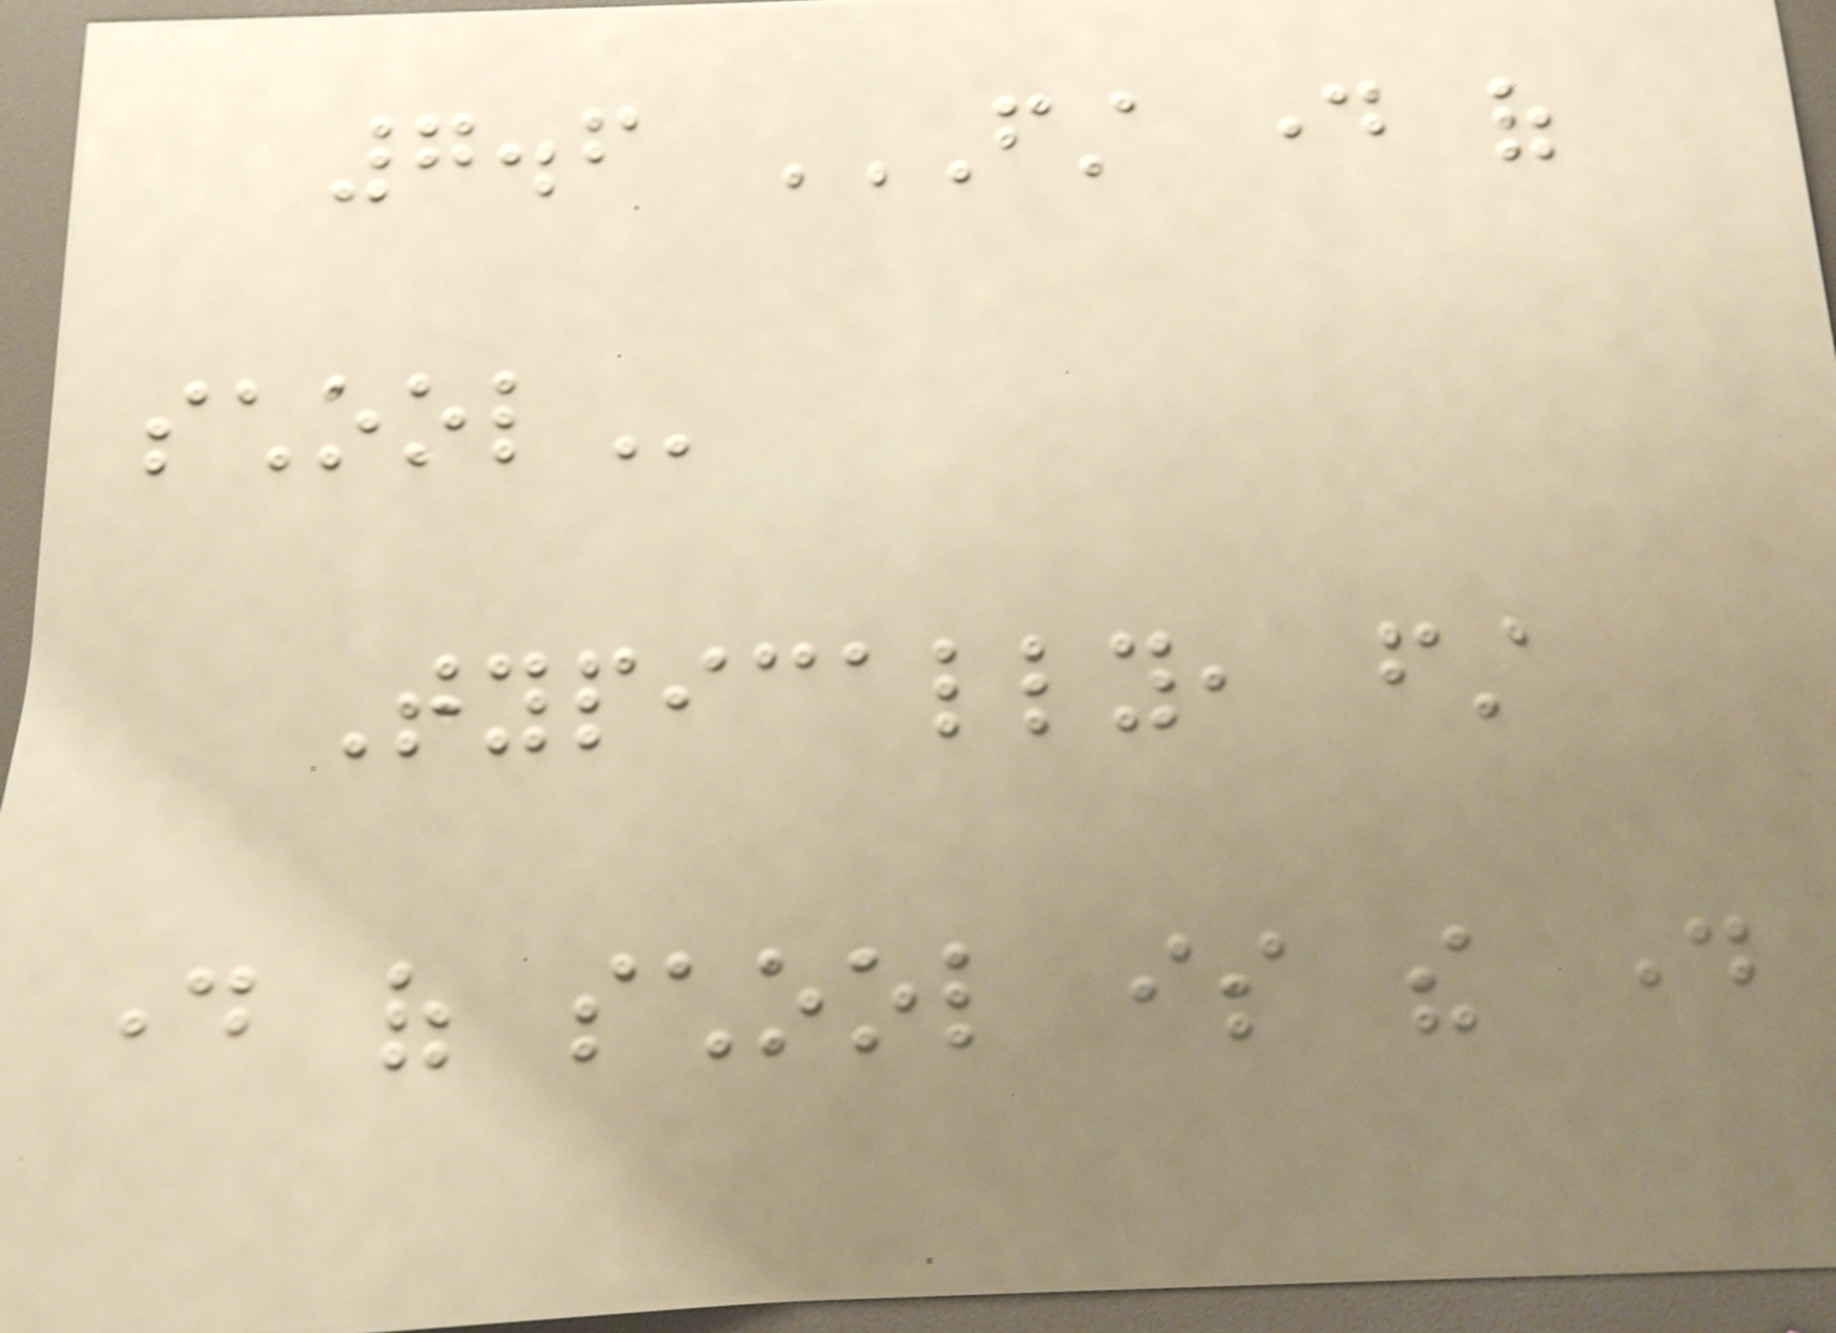7.6 FIRST DAY OF
SCHOOL
Typically, first
day of school is the day
